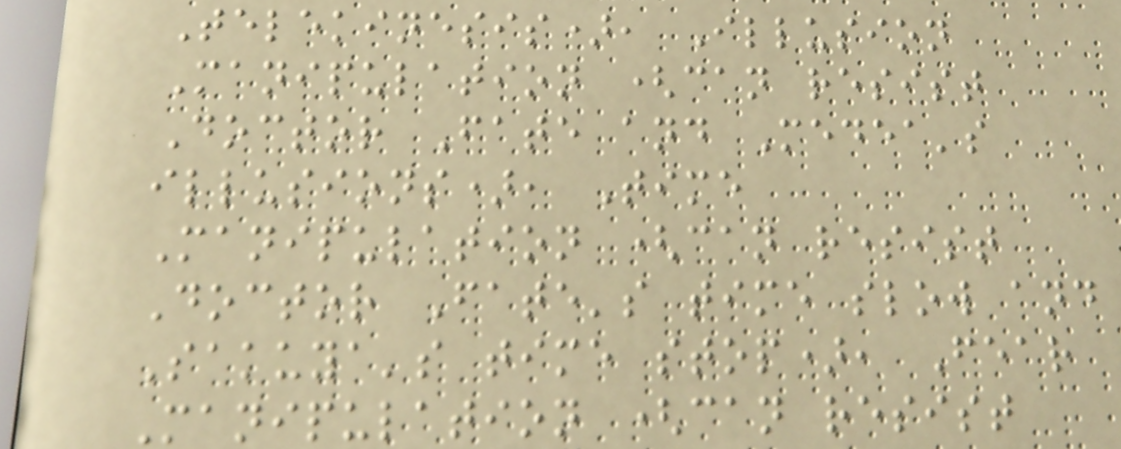Telekinesis), Illusion
Manipulation (can resist
Doctor Fate and Medea's
illusions), Time
Manipulation (can resist
Doctor Fate's time slow and
Sakuya's time stop), Fear
Manipulation (can resist
